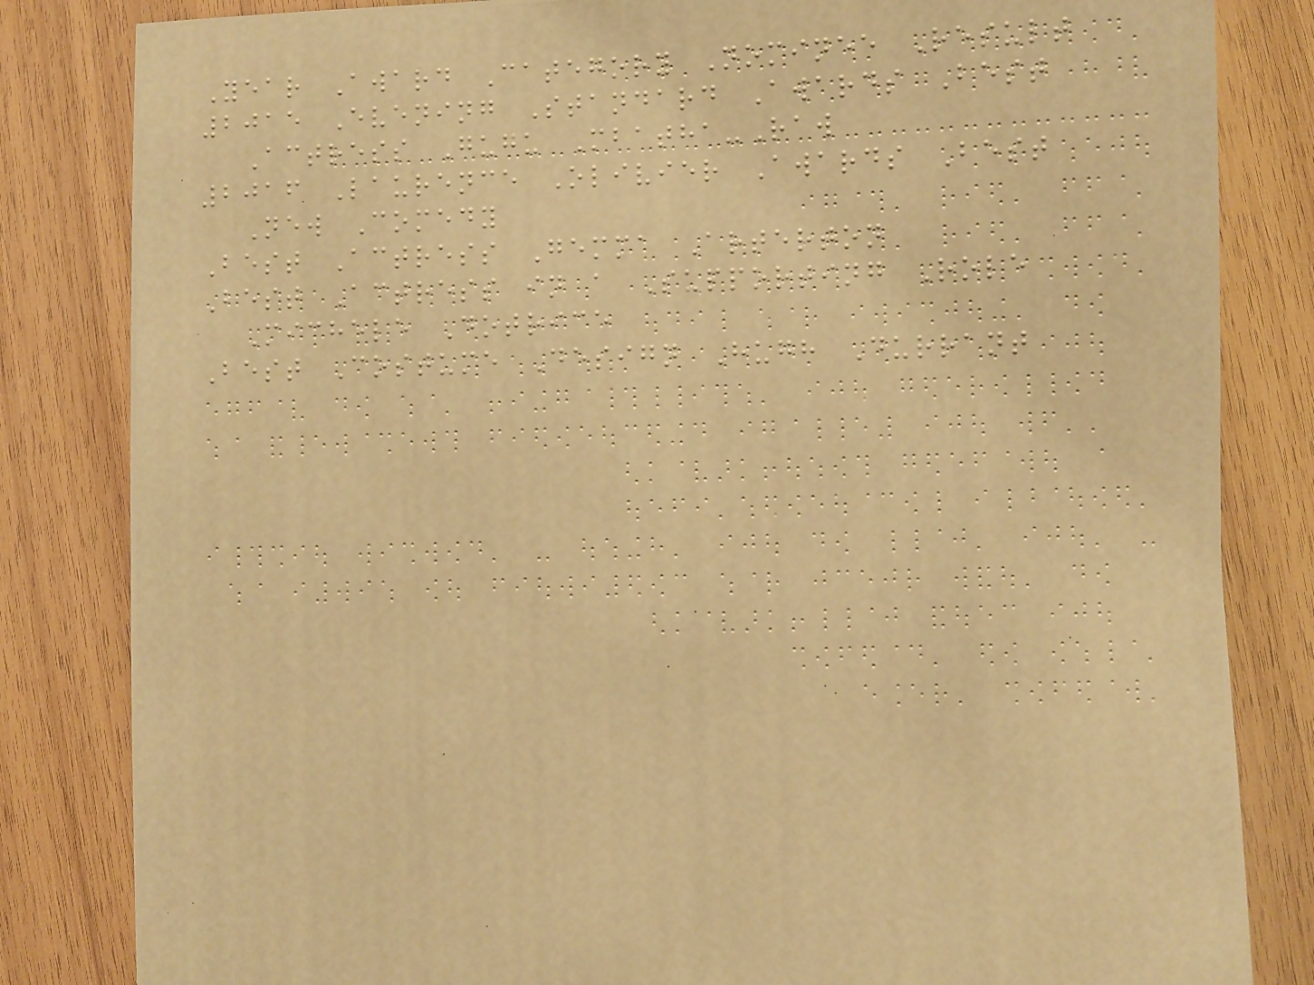Year Award Category Nominee Result
2015 Evening Standard Awards Best
Actress Gugu Mbatha-Raw
2016 Laurence Olivier Awards Best
New Comedy
Best Actress Gemma Arterton
Best Actress in a Supporting Role
Michele Dotrice
Best Costume Design Hugh Durrant
